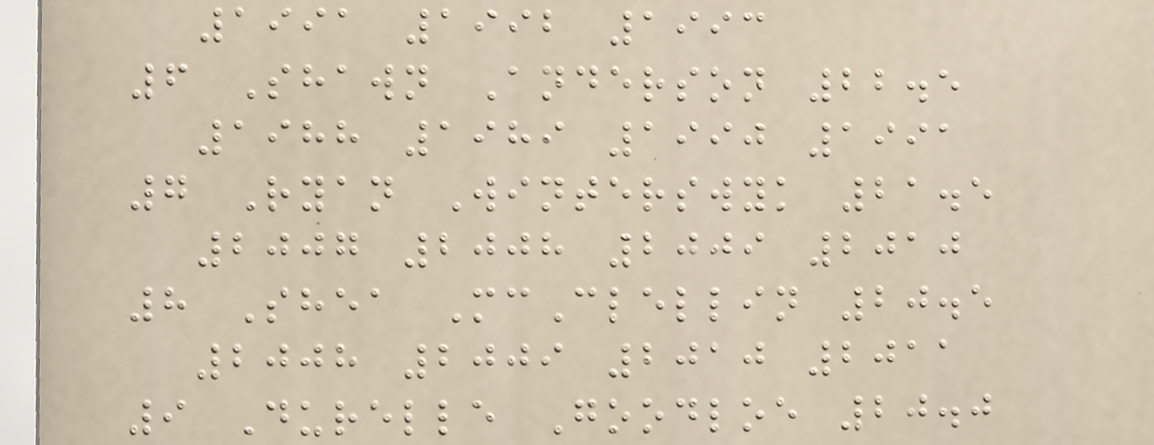1991 1992 1993
6 Shawn Anderson 22.5
1988 1989 1990 1991
7 Ryan Winterswyk 21.5
2007 2008 2009 2010
8 Shea McClellin 20.5
2008 2009 2010 2011
9 Durelle Goodloe 20.0
